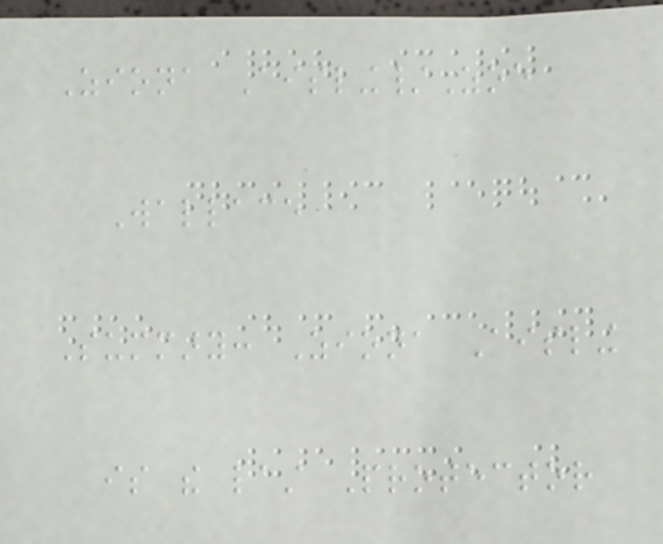Ziona Aisling/Zoe
Wallace
Summary: Ziona Aisling
is the last Protector
